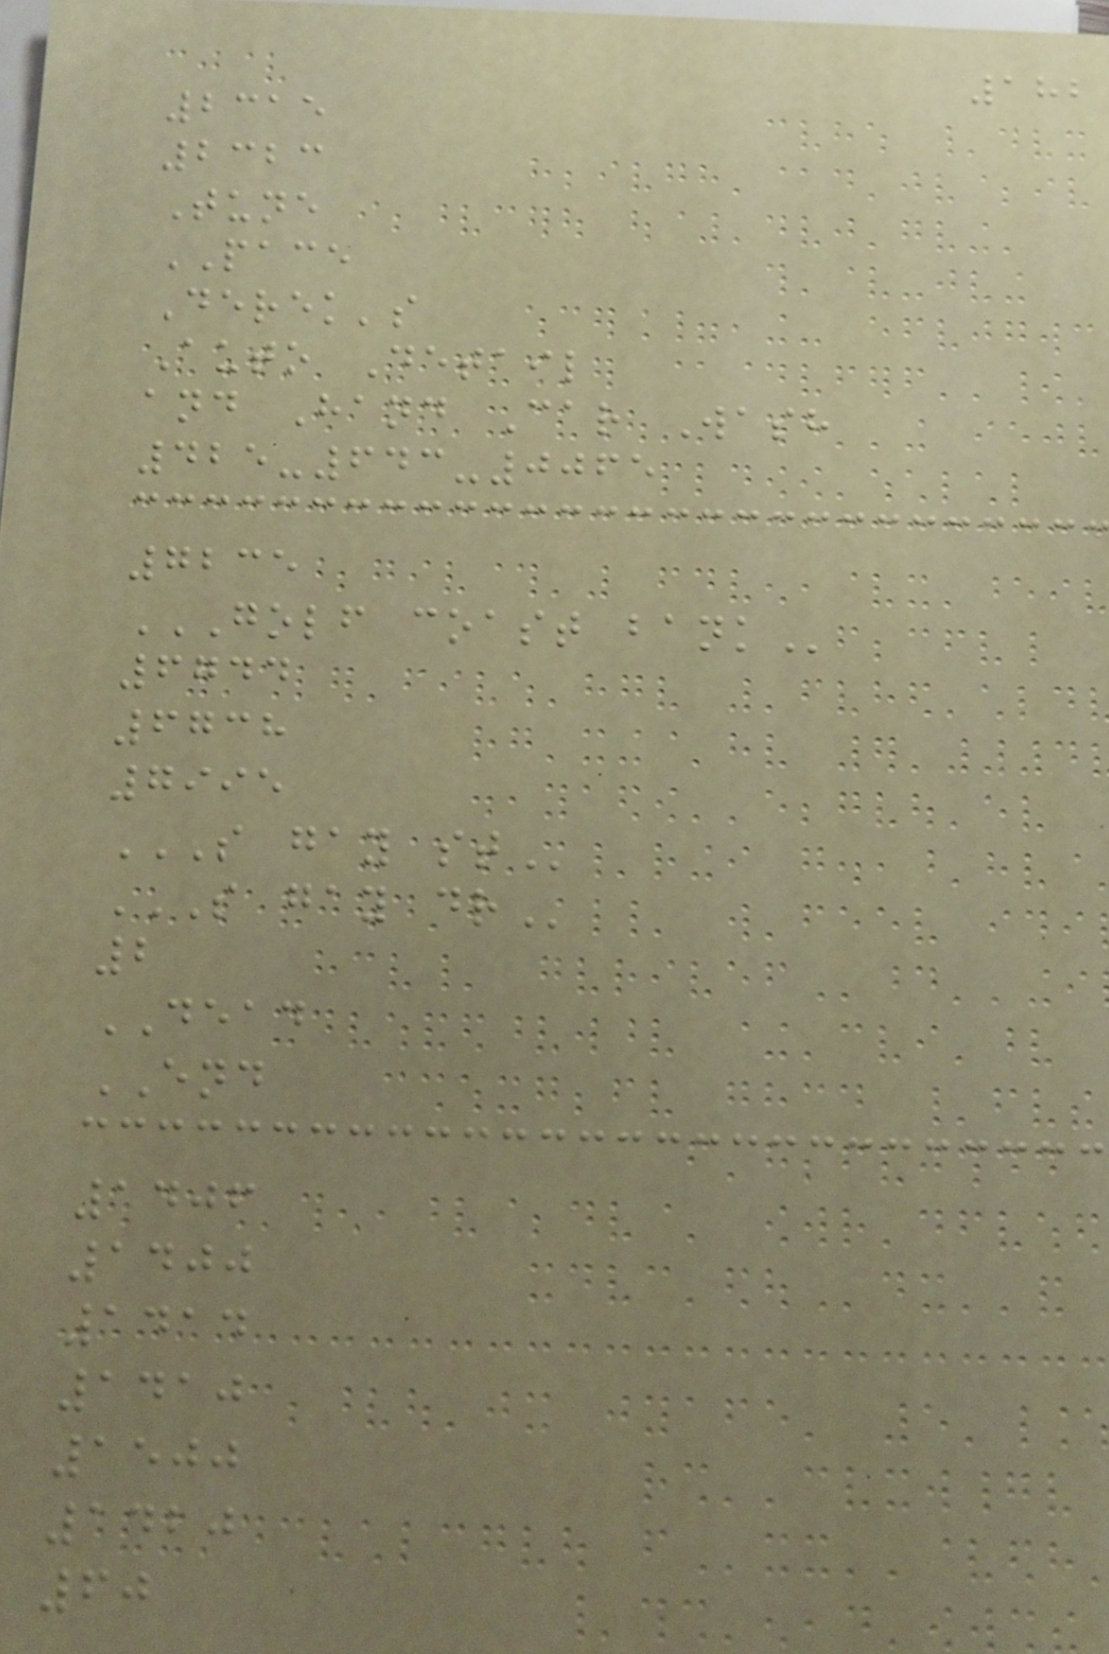182
2315
2323
Tune
PACE
Derek's
Auto Detail
and Hand Car Wash
425-643-0065
7235
GOLF COAST BANK
6744
6738
7995
S GAY ST
S GAY DR
2
DEAD
END
1406
1400
1414
1410
1500
1420
60
